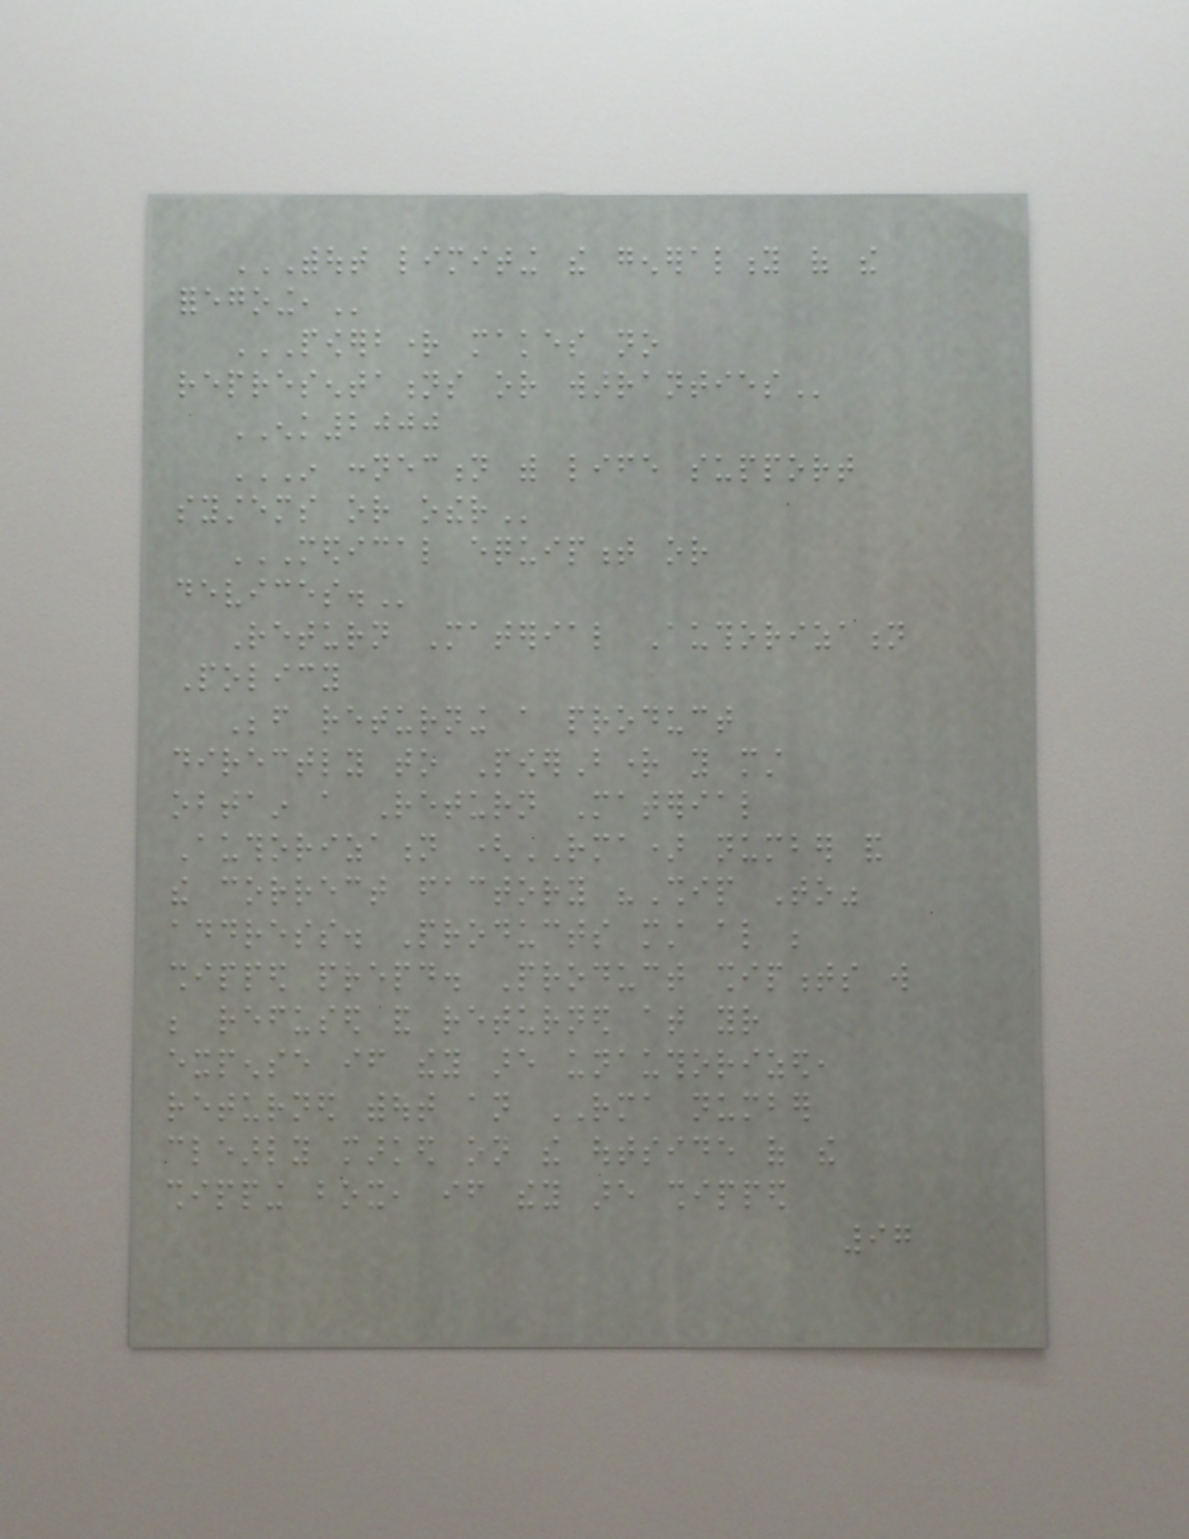WITHOUT LIMITING THE GENERALITY OF THE
FOREGOING,
POWERBRIGHT MAKES NO
REPRESENTATIONS OR WARRANTIES
ENK2000
IN CONNECTION WITH LIFE SUPPORT
SYSTEMS OR OTHER
MEDICAL EQUIPMENT OR
DEVICES.
Return Material Authorization
Policy
Before returning a product
directly to PowerBright you must
obtain a Return Material
Authorization (RMA) number and
the correct factory "Ship To"
address. Products must also be
shipped prepaid. Product shipments will
be refused and returned at your
expense if they are unauthorized,
returned without an RMA number
clearly marked on the outside of the
shipping box, if they are shipped
97
